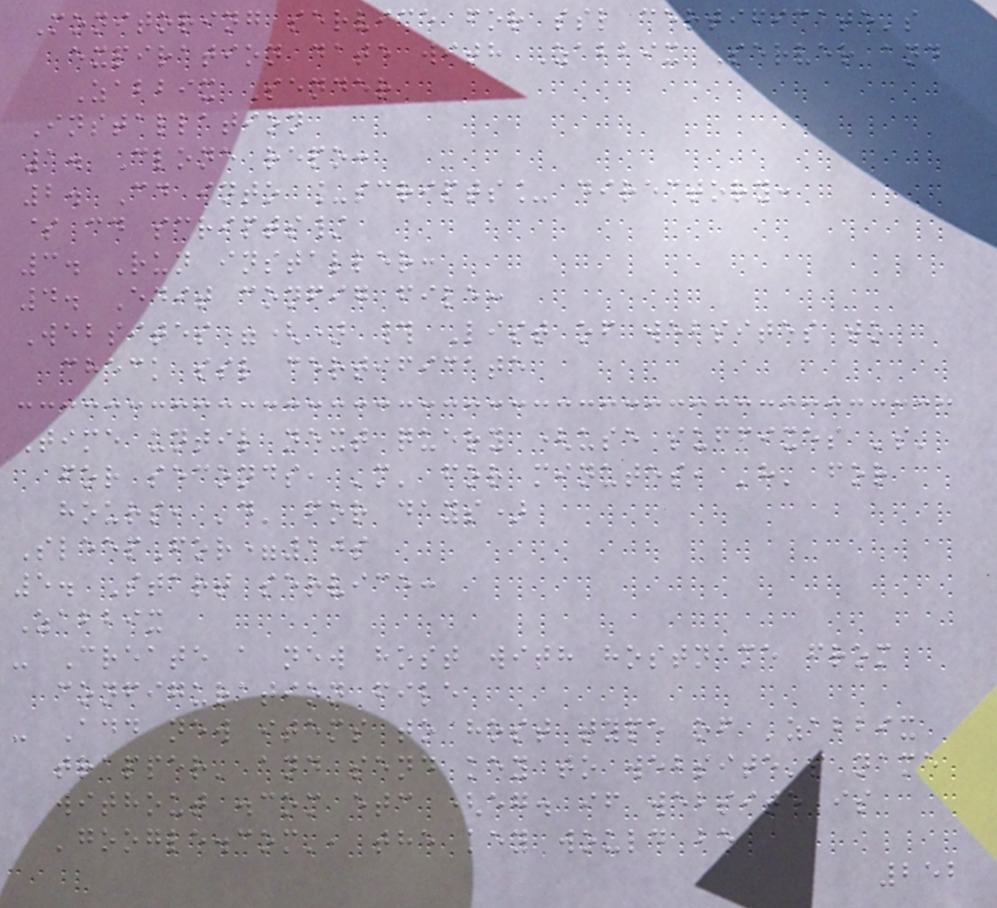Monitoring service for ssl certificate's
expiration date with Zabbix Server and
Zabbix Sender
Installation
1. Clone repo:
2. Cd into _scripts_ directory:
$ cd scripts/
3. Run installer:
4. Edit config file:
Websites=() # List of websites to
check ssl certificate
Time until next query (use suffixes 's'
for seconds, 'm' for minutes, 'h' for
hours, 'd' for days)
SleepFor=10s
5. Start service:
Zabbix
- Create a new host with hostname from
configuration file
- Add new items to host type of 'zabbix
trapper' and send key to website's name
without .com etc (eg. if website is
'google.com', the key would be
252
